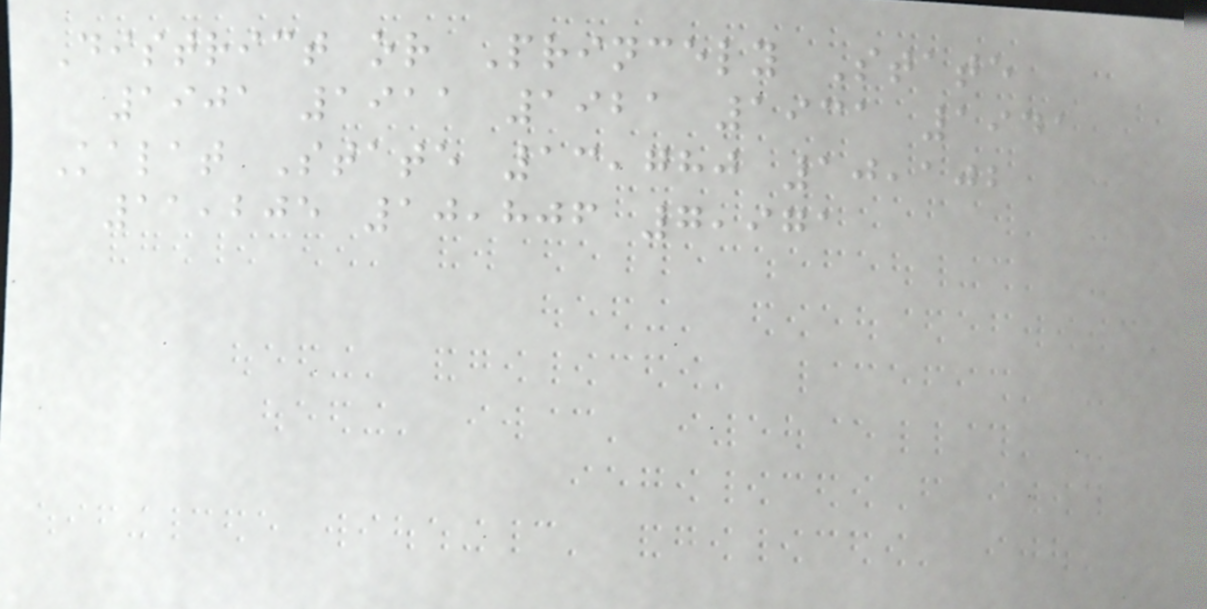District or Princely State
1901 1911 1921 1931 1941
Kalat State 13,780 10,102
11,205 10,806 7,971
